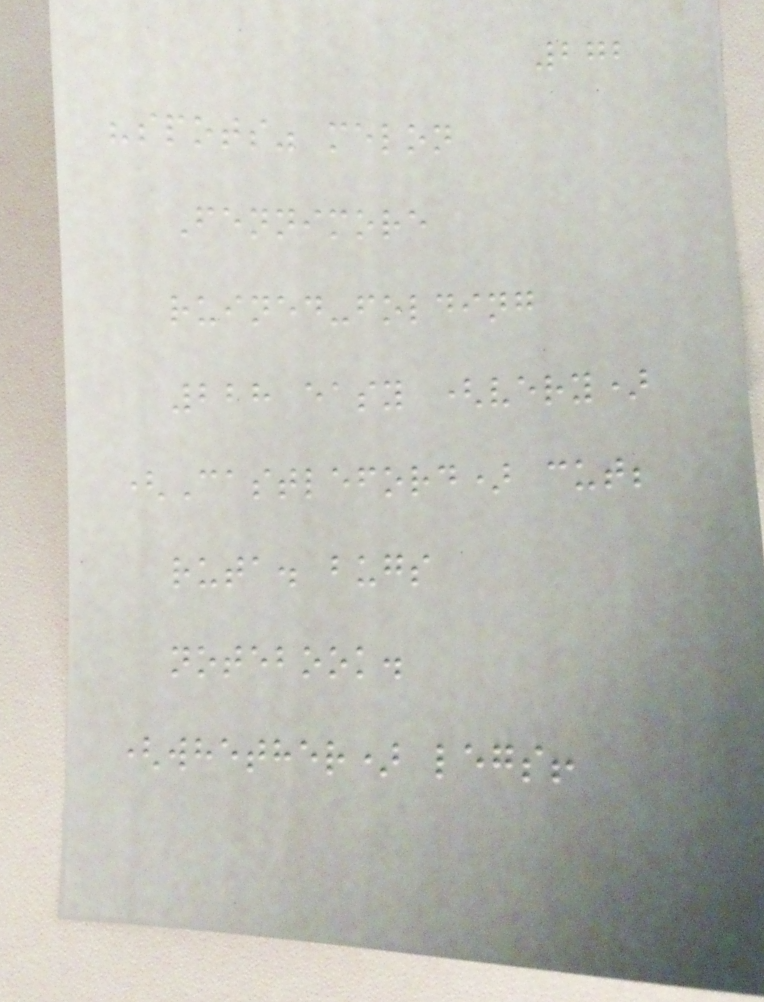272
"spots" melon
Fennimore
ruined-folding
228 easy (very)
(Castleford) cut;
ruta. bugs
notebook.
(whether) legs!
